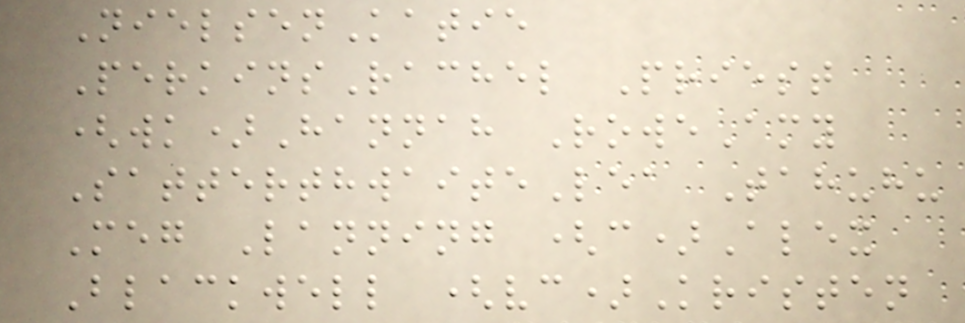NielsenKatie
PerkinsRachel Priest
(wk)Hannah RoweAmy
SatterthwaiteLea Tahuhu
Meg Lanning (c)Alex
Blackwell (vc)Kristen
